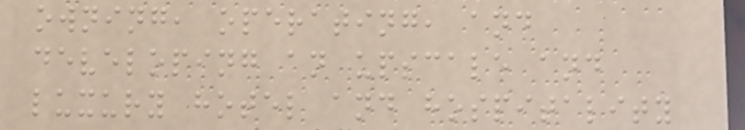owning, operating, and
developing an upscale and
luxury hotel and hospitality
